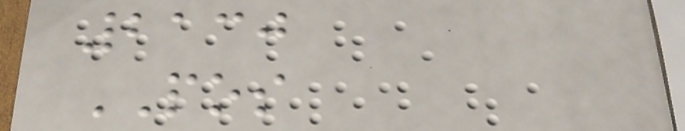2130
POS
